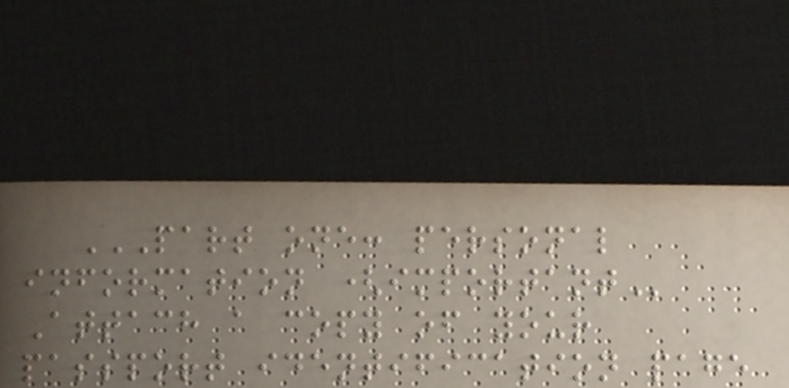PART ONE: PERSONAL
INFORMATION (IMPORTANT
Attach a copy of your
passport identification page
